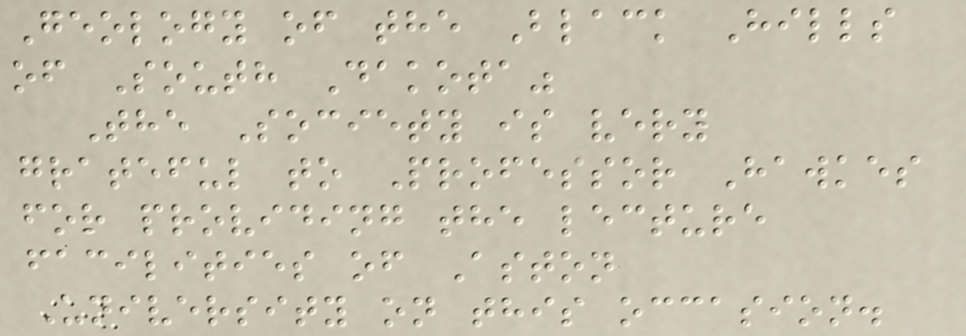Geology of the Black Hills
of South Dakota"
The Society is very
grateful to Professor Hawkes
for providing the lecture
facilities of Aston
University on this occasion.
